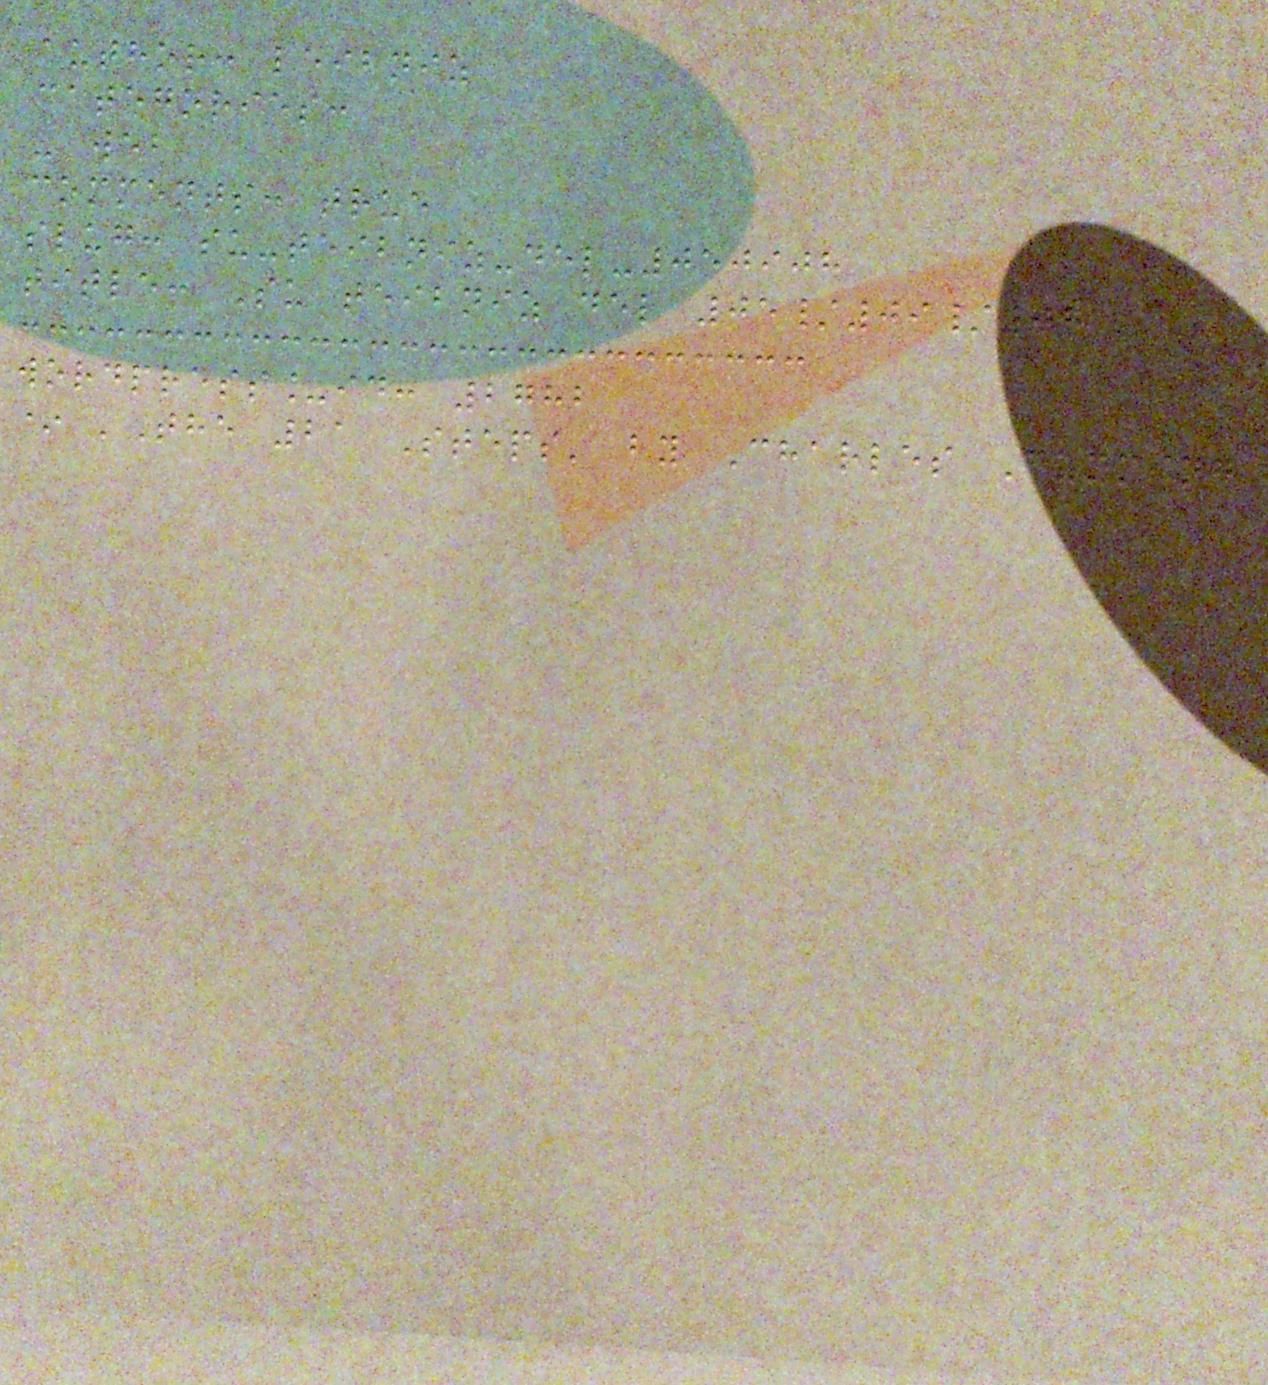author: leibniz
categories:
- web
comments: true
slug: su-teibniz-del-050908
title: Su teibniz del 05/09/08
wordpress_id: 2782
* 'The 21 Steps' by Charles Cumming
